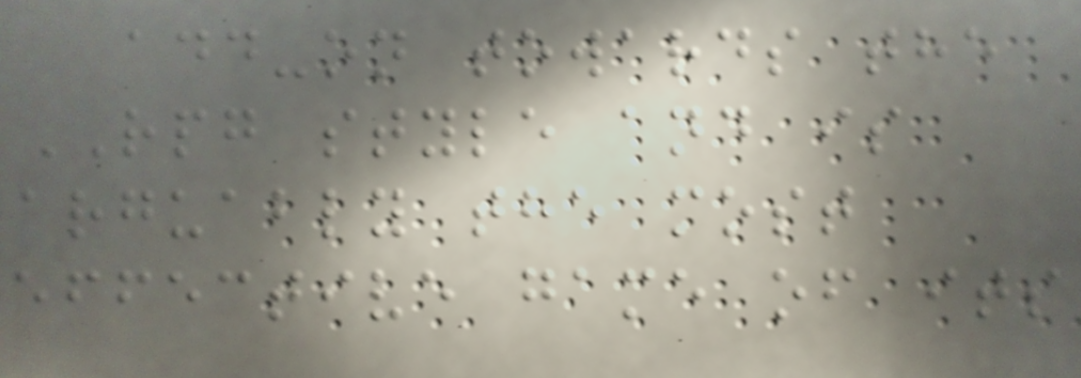add-on towards the
RPG style and is
arguably the most
effective game of its
